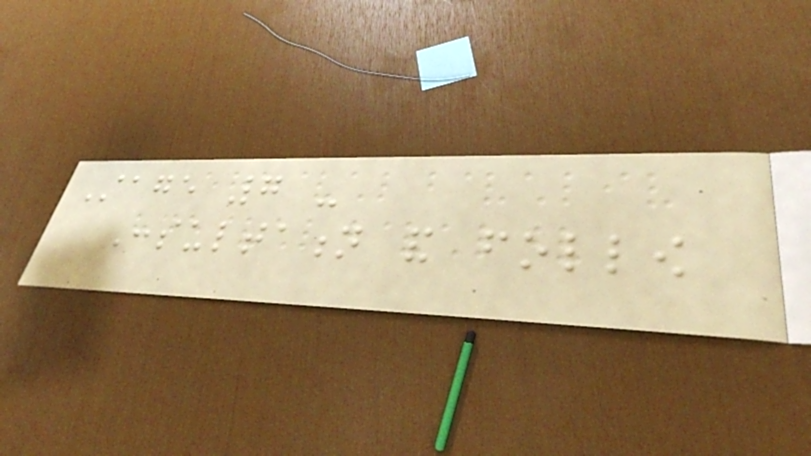Stage 7 -
Consultation and follow
